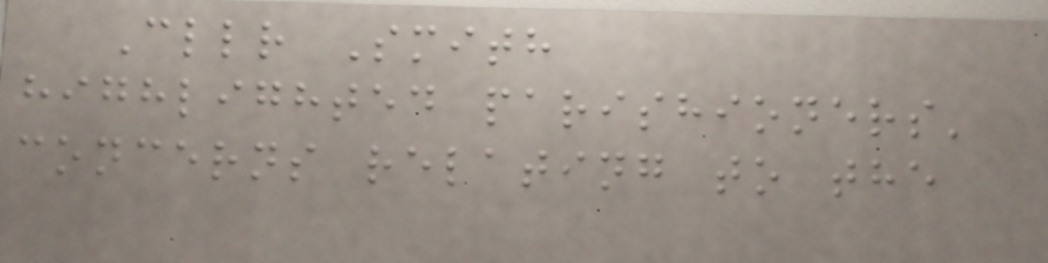Cllr Smith
highlighted parishioners'
concerns relating to the
